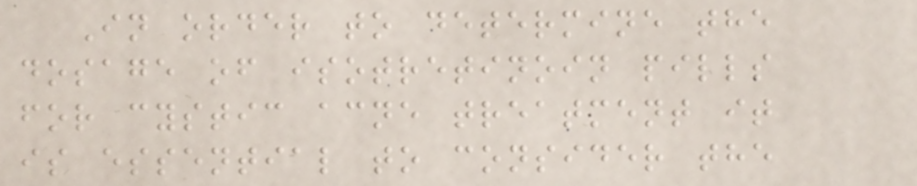In order to determine the
dosage of isotretinoin pills
for cystic acne treatment it
is essential to consider the
